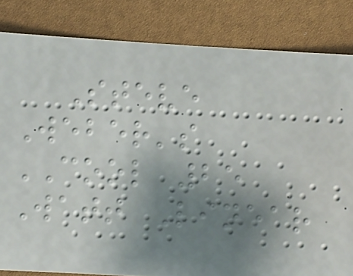Steve
Weber's
COOL 25
Watt Linear
